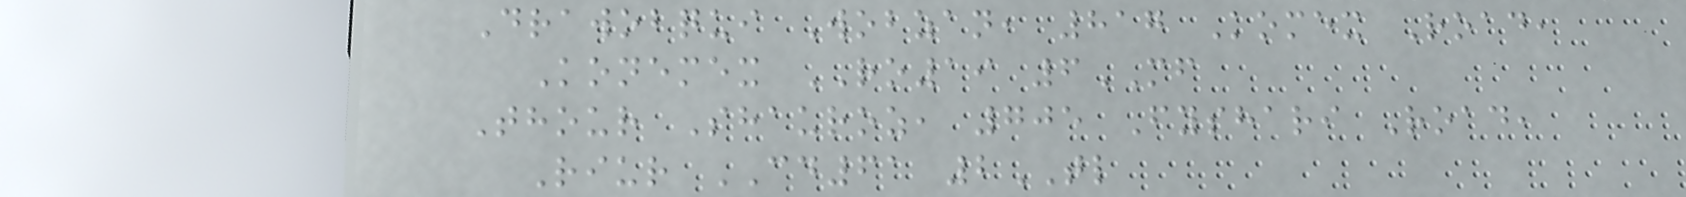Drawobqui Wobzan, 817 Komex Road,
Konemex RO19 6MF
Thour Shauroz, 705 Fyshari Road,
Riur CD61 2TL
